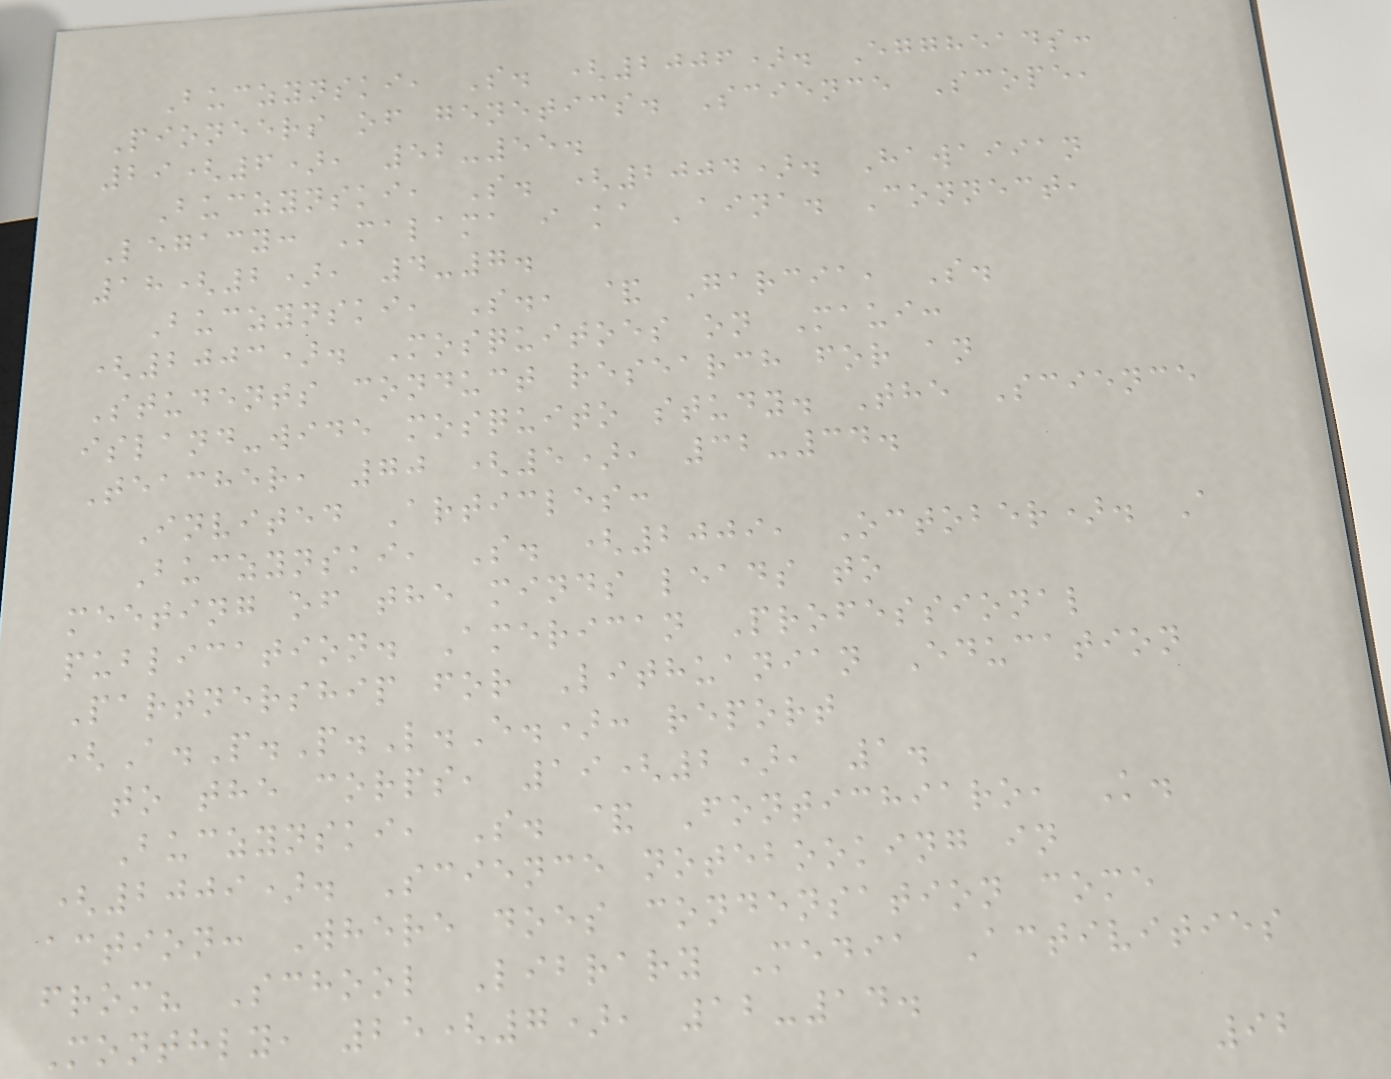Buczynski, S. (2006). Eggheads:
Pioneers of genetics. Science Scope,
29(6), 52-55.
Buczynski, S. (2004). Hawaiian
Legacy: Malama i ka 'aina. Connect,
18(2), 4-7.
Buczynski, S., & Garcia, S.
(2003). Mosquitoes on Maui:
Students conduct research for an
island-wide mosquito study. The Science
Teacher, 70 (5), 32-34.
Invited Articles:
Buczynski, S. (2009, October). A
meeting of the minds leads to
publication. American Professional
Partnership for Lithuanian Education
(A.P.P.L.E.): report
to the corps, 19(2), 1.
Buczynski, S. & Fontichiaro, K.
(2009). Science notebooking in
action: Where does condensation come
from? School Library Media Activities
Monthly, 25(7), 12-14.
92
